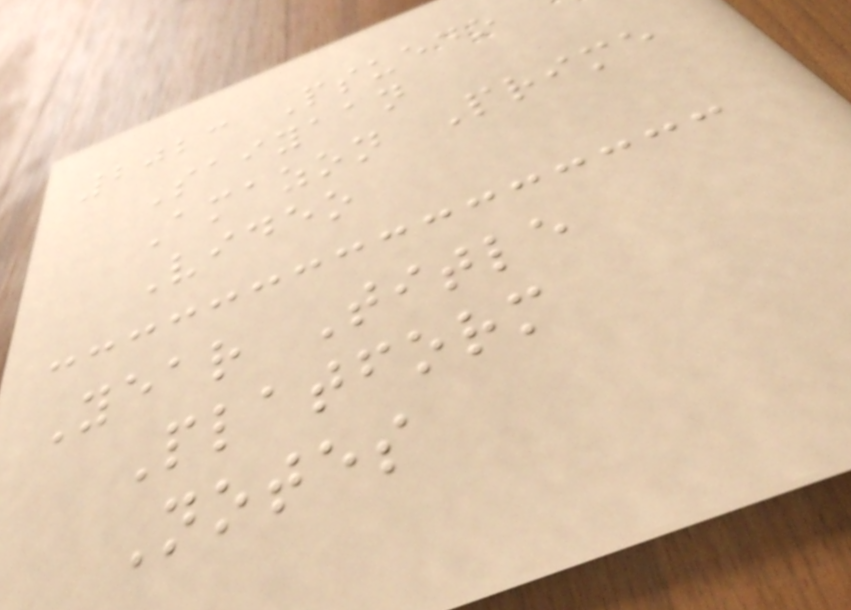2023 Psuedo
Saiyaan
Amazon Prime
Video
Year Title
Platform
Notes
